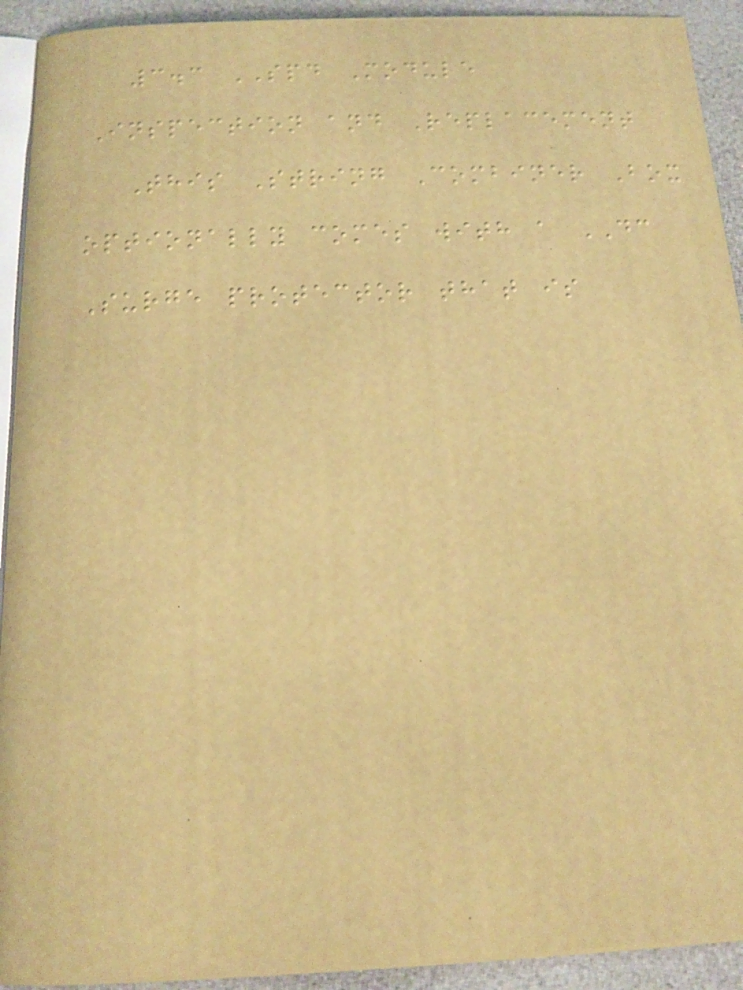3.3 SPD Module
Inspection and Replacement
This String Combiner Box
optionally comes with a DC
Surge protector that is
